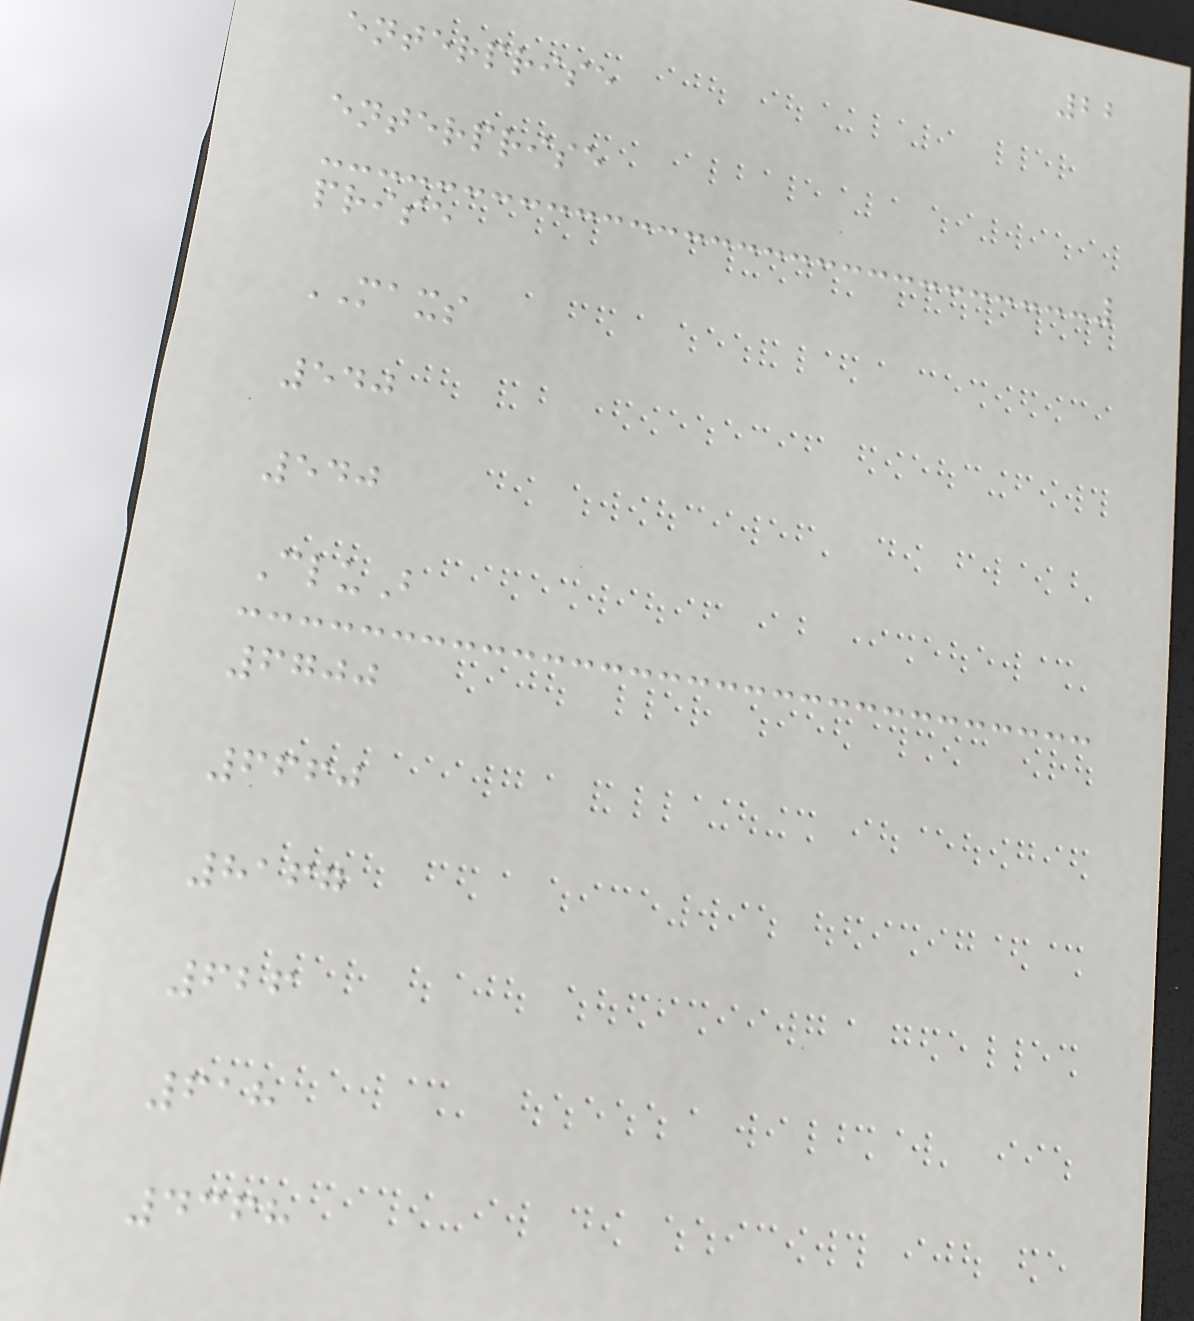22
enterprise
enterprise
prise
MAXS
540
540
CluB
6700
6660
8167
626
618
4368
